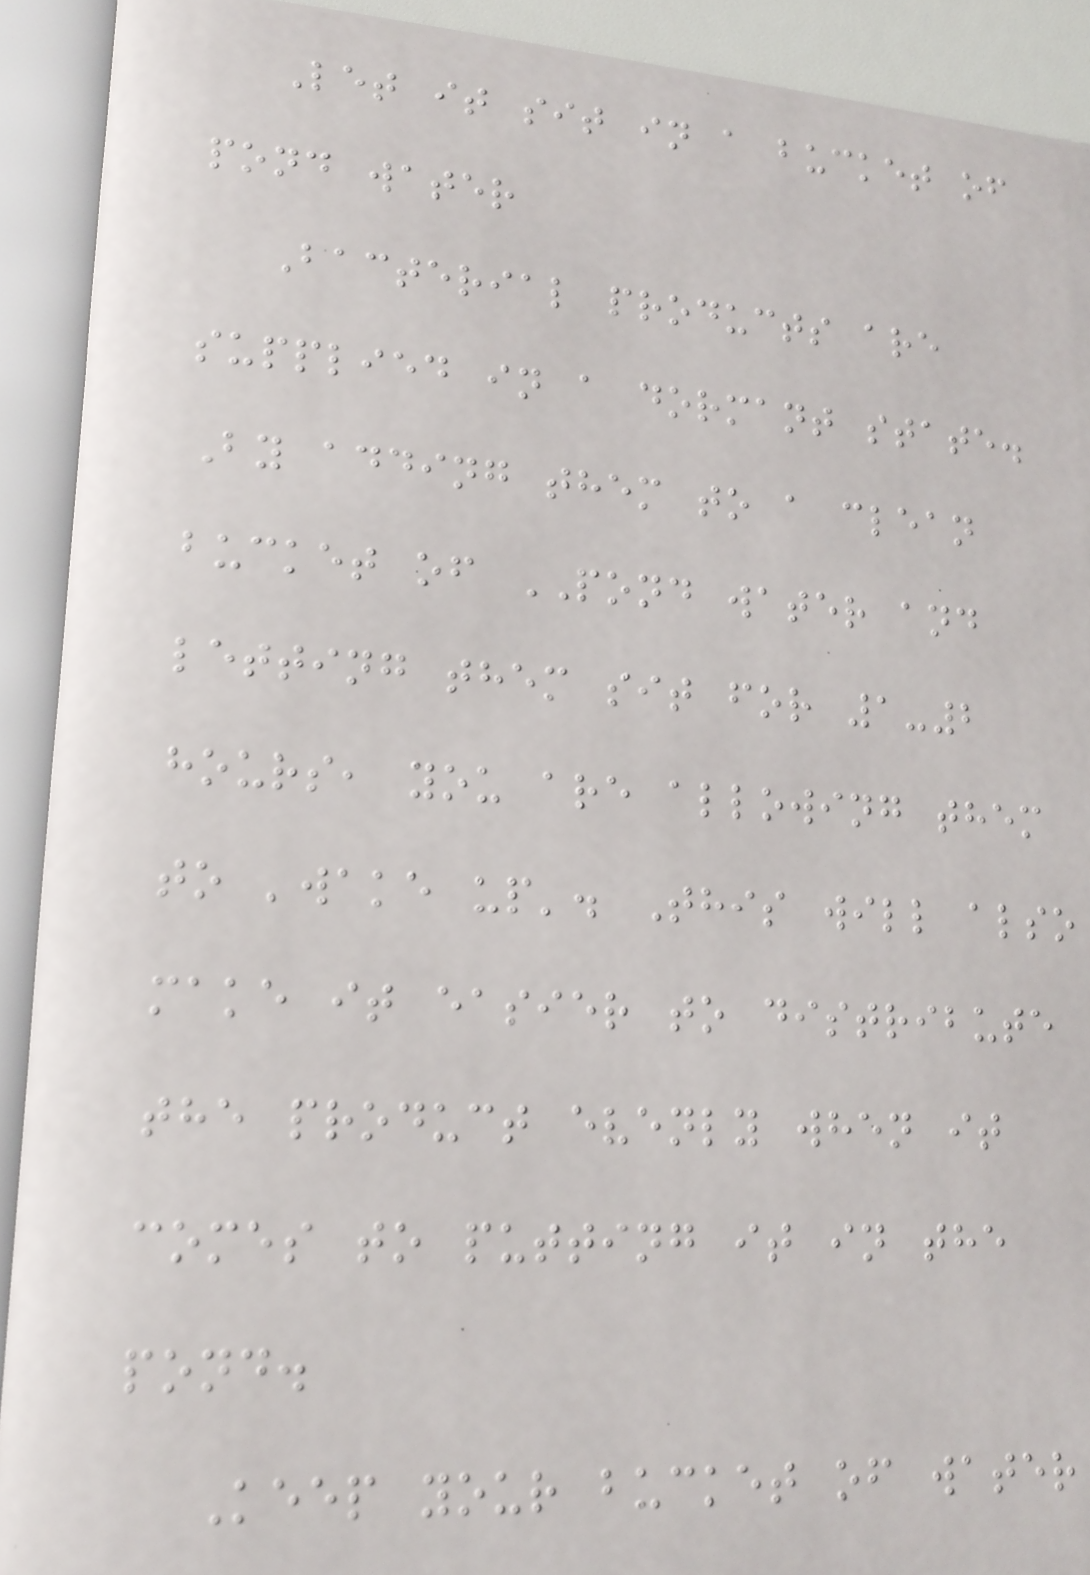Let it sit in a bucket of
pond water
Bacterial products are
supplied in a dormant state.
By adding them to a clean
bucket of POND water and
letting them sit for 1-2
hours, you are allowing them
to 'wake up'. This will also
make it easier to distribute
the product evenly when it
comes to putting it in the
pond.
Keep your bucket of water
